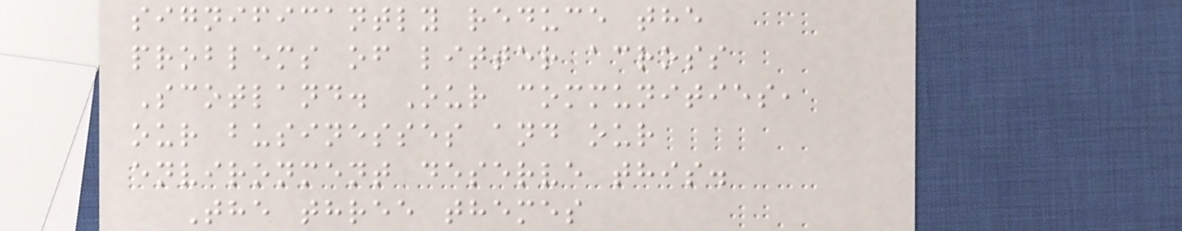significantly reduce the
problems of litter across
Scotland. Our communities,
our businesses and our
environment deserve this.
The three themes
